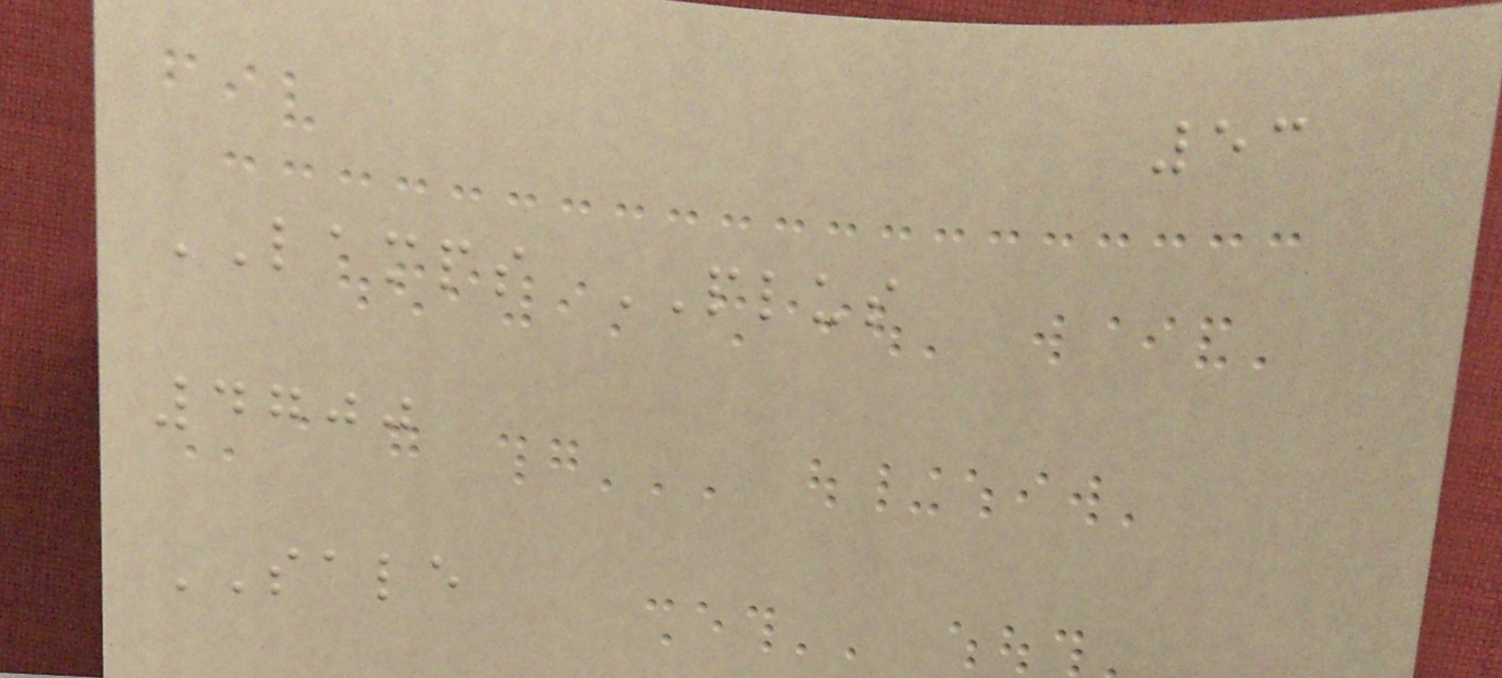53
LAMPS PLUS
4700
SALE
